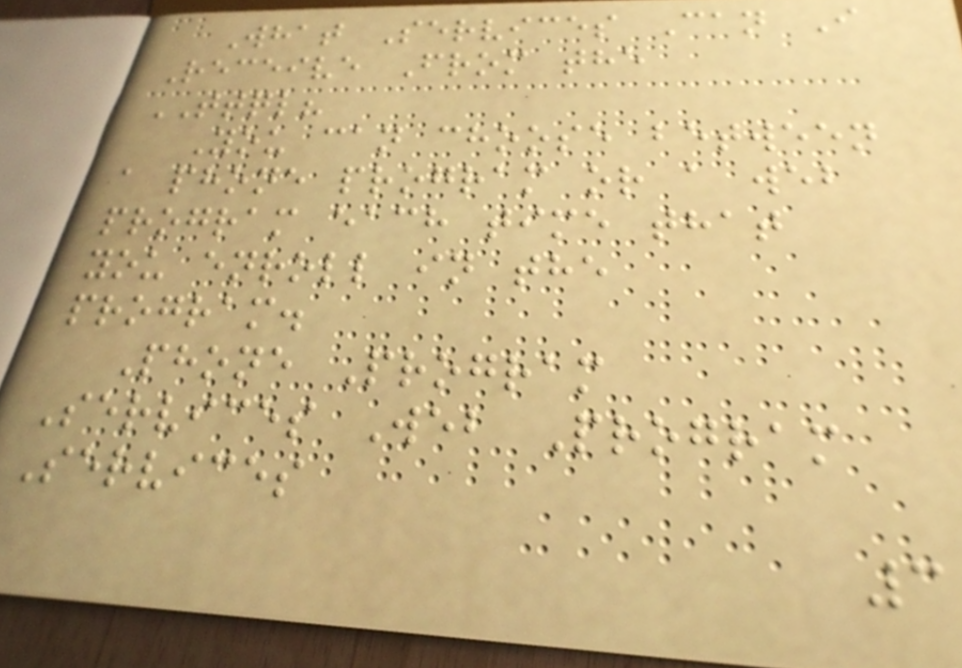What Services Can I
Receive From the
TTQL?
You can choose between
a phone program or a web
program each time that
you enroll in the
program.
Phone Program
Services Web Program
Services
3
